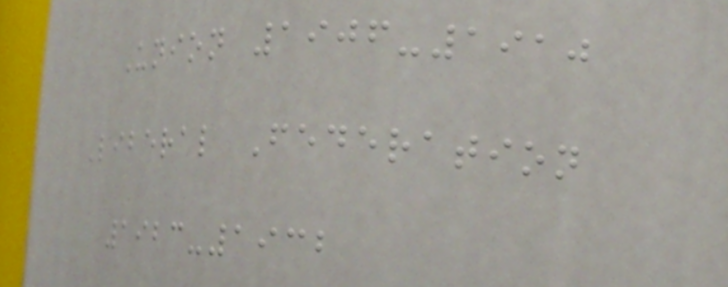Union 1906-1910
Liberal Federation
1923-1932
